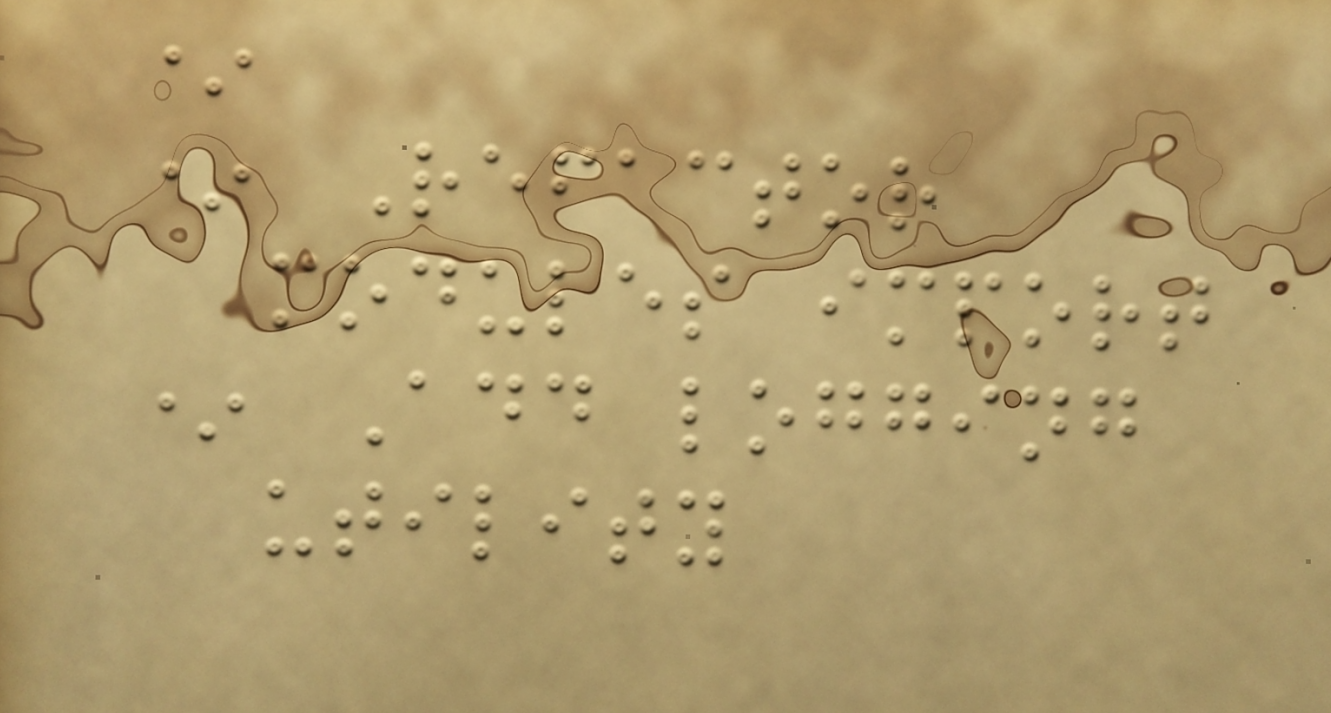*
* Refactor
modules import
* Add logging
utility
